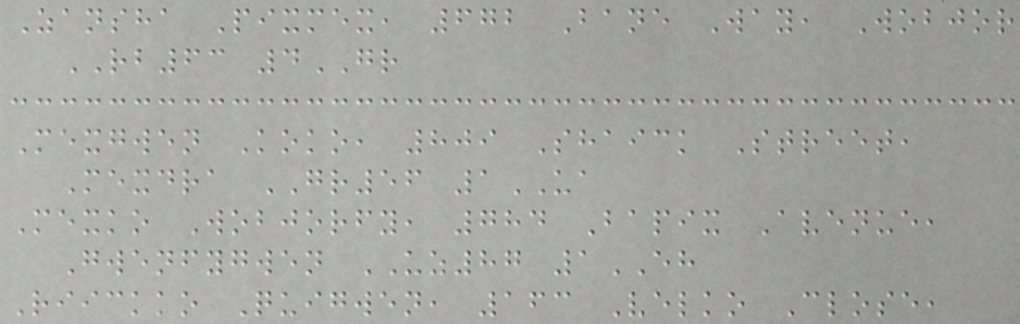Zansha Pixmex, 672 Bane Way, Wobjor
RB63 4GR
Mexgwen Koko, 809 Shaick Street,
Mexdra GR56 1UA
Mexko Wobjorfy, 784 Bapix Avenue,
Gwenfygwen UZ87 1EH
Riickko Quigwen, 163 Velko Close,
